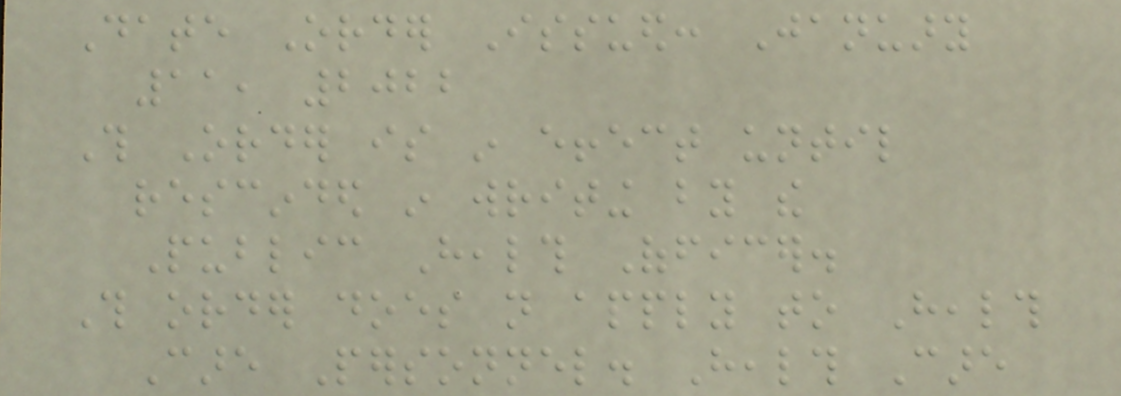Date Order Issued: January
11, 2022
This Order is in effect until
rescinded in writing by the
Public Health Officer.
This order does not apply to Health
Care Personnel. Health Care
